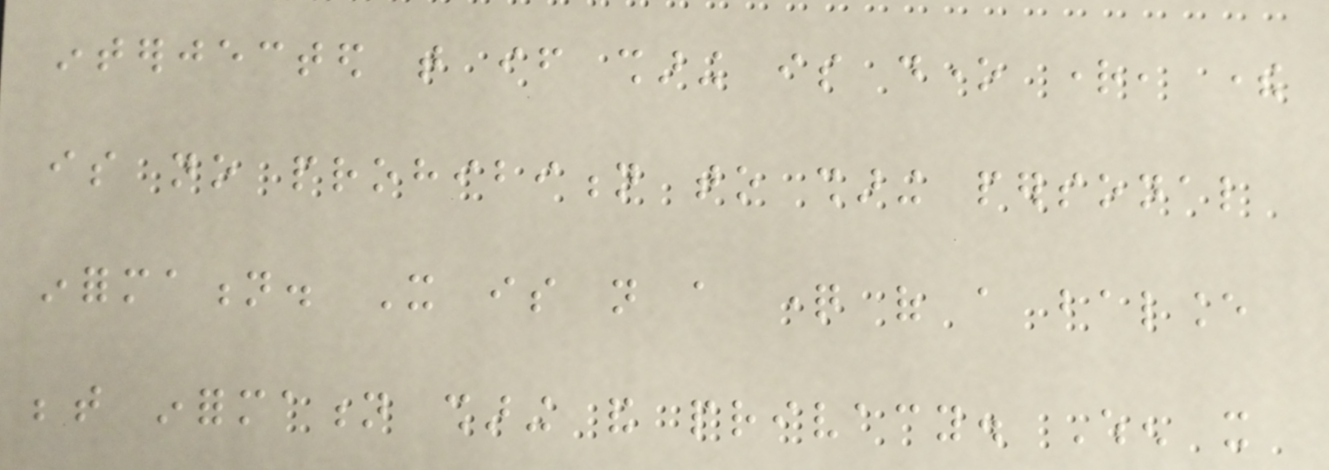interjected that if sharing is done right, there
is no prohibition to sharing personal
information. It is not a question of a balance
between information sharing and privacy. When it
